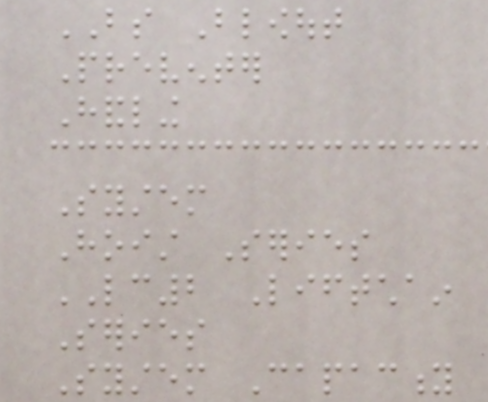BS Blowout
Preventer
Handling
System
Hoist Series
LC2 Liftchain
Series
System Capacity
